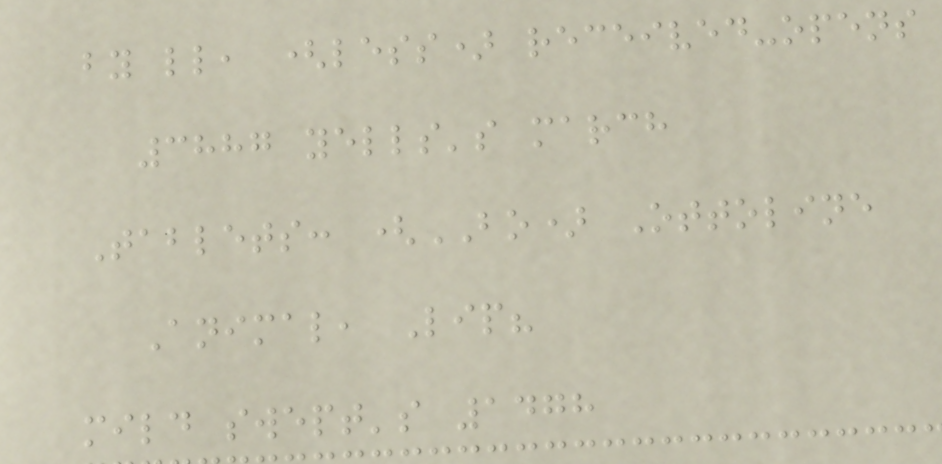by ll, (less) received-opens
3887 yells's march
Tablets: (BO) Ottoline
Animal, Lip?
mild swept's 1478
